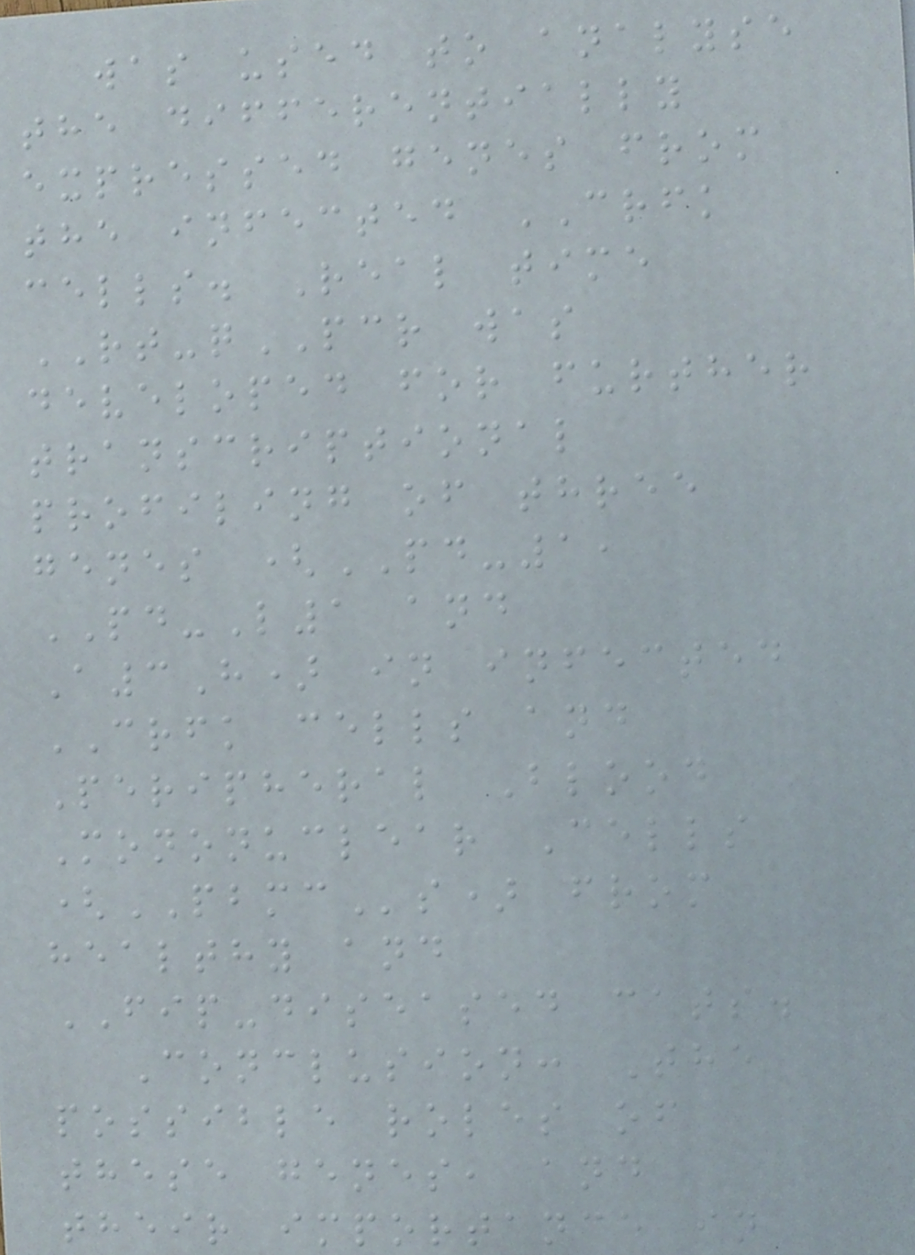was used to analyse
the differentially
expressed genes from
the infected CRFK
cells. Real time
RT-qPCR was
developed for further
transcriptional
profiling of three
genes (PD-1,
PD-L1 and
A3H) in infected
CRFK cells and
Peripheral Blood
Mononuclear Cells
(PBMCs) from
healthy and
FIP-diseased cats.
Conclusion: The
possible roles of
these genes, and
their importance in
